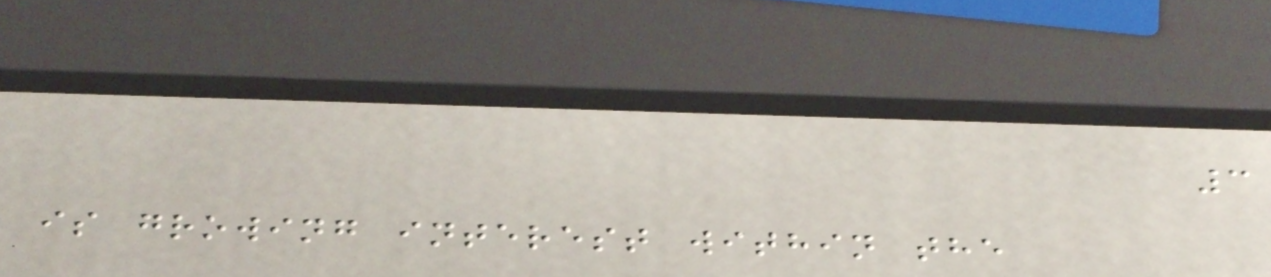3
is growing interest within the
